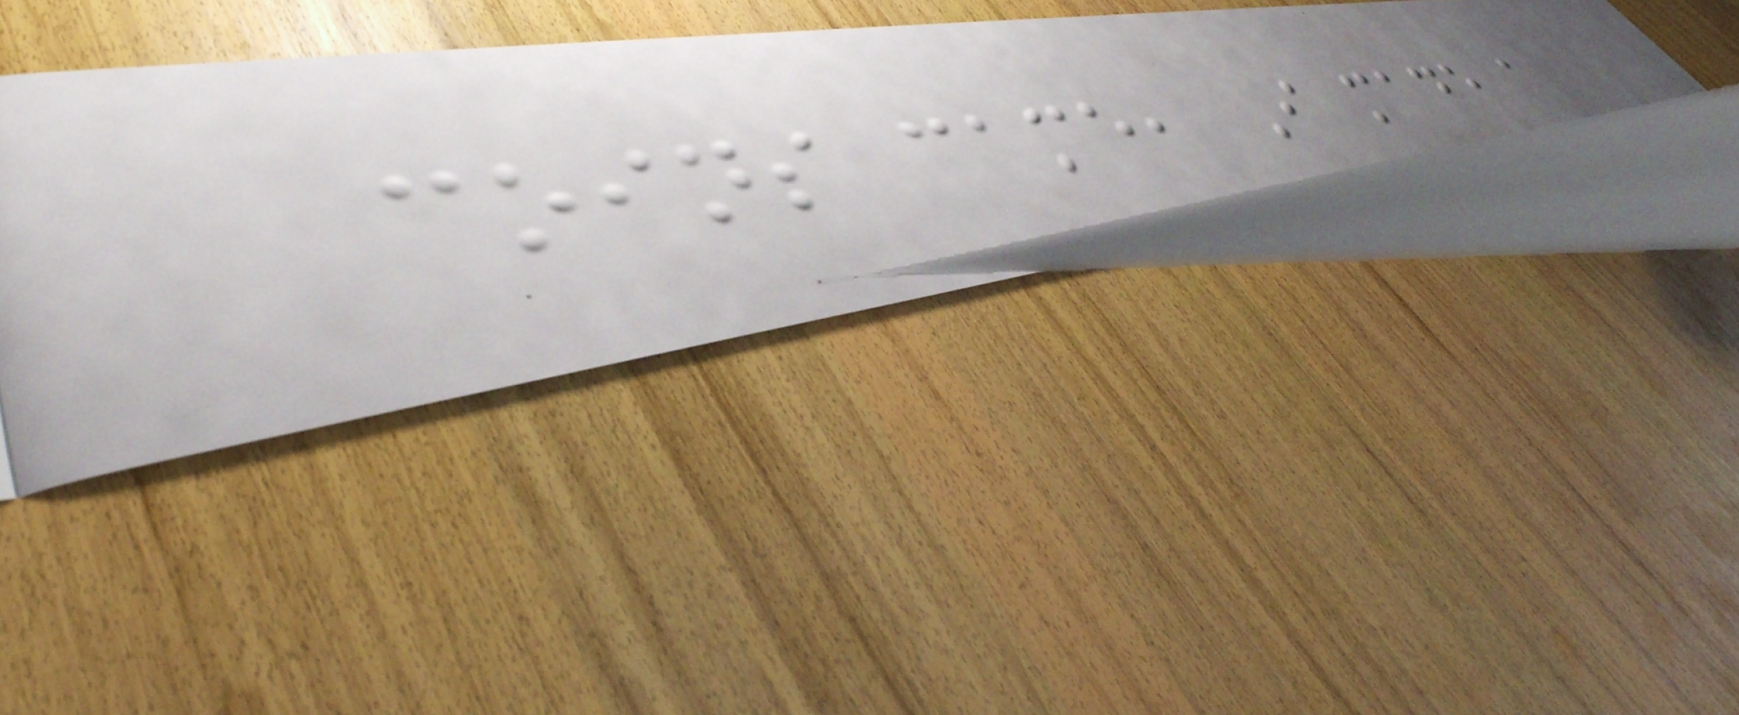coins came, I made a
